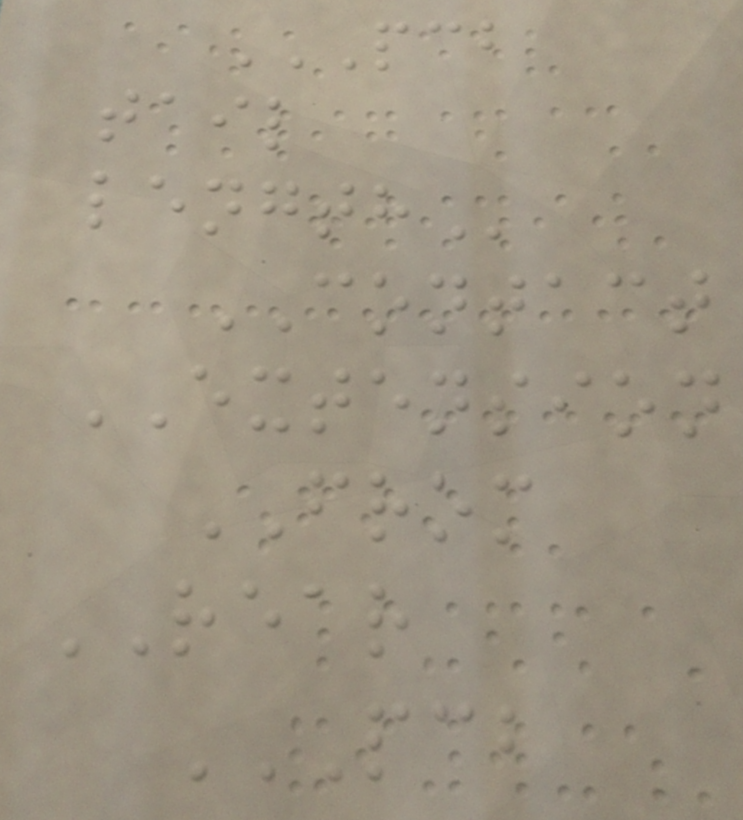PCB
TAIL
LENGTH
CONTACT
EXTENSION
FROM
REAR
PCB
